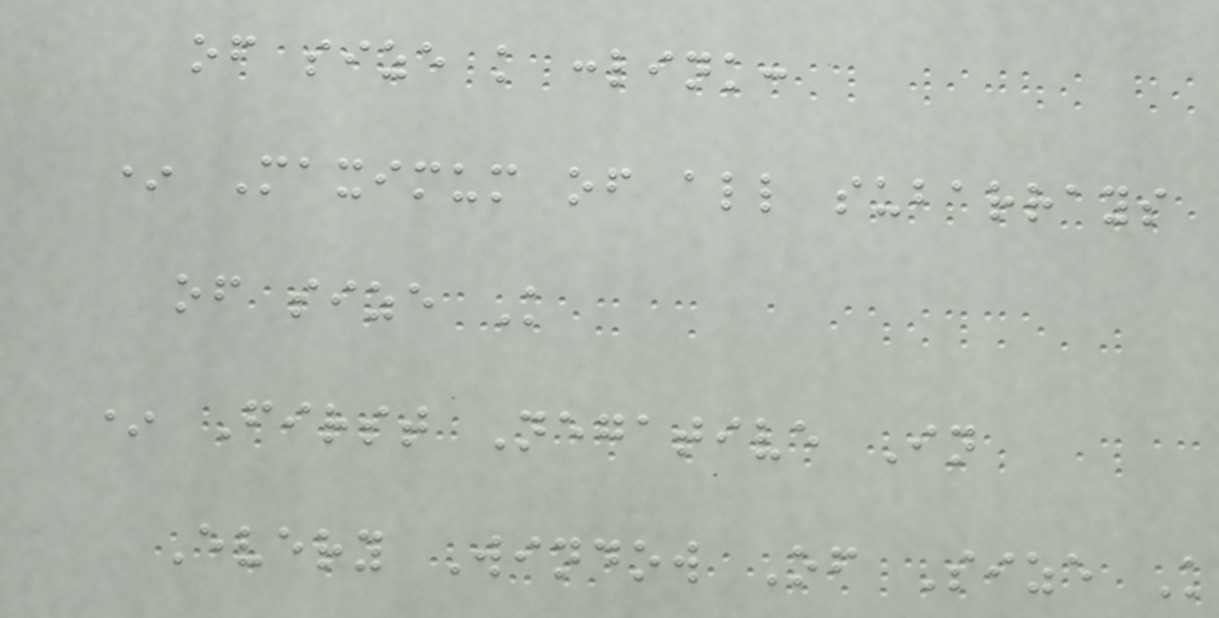of size k :link:
* Maximum of all subarrays
of size K
* First Negative In
Every Window Of Size K
